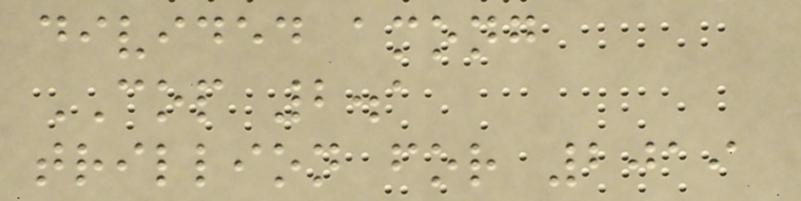divided among
COP 2.1
trillion for 2019
